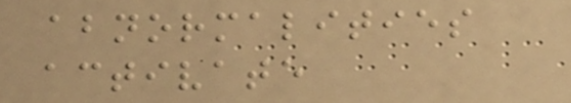abnormalities
activate
